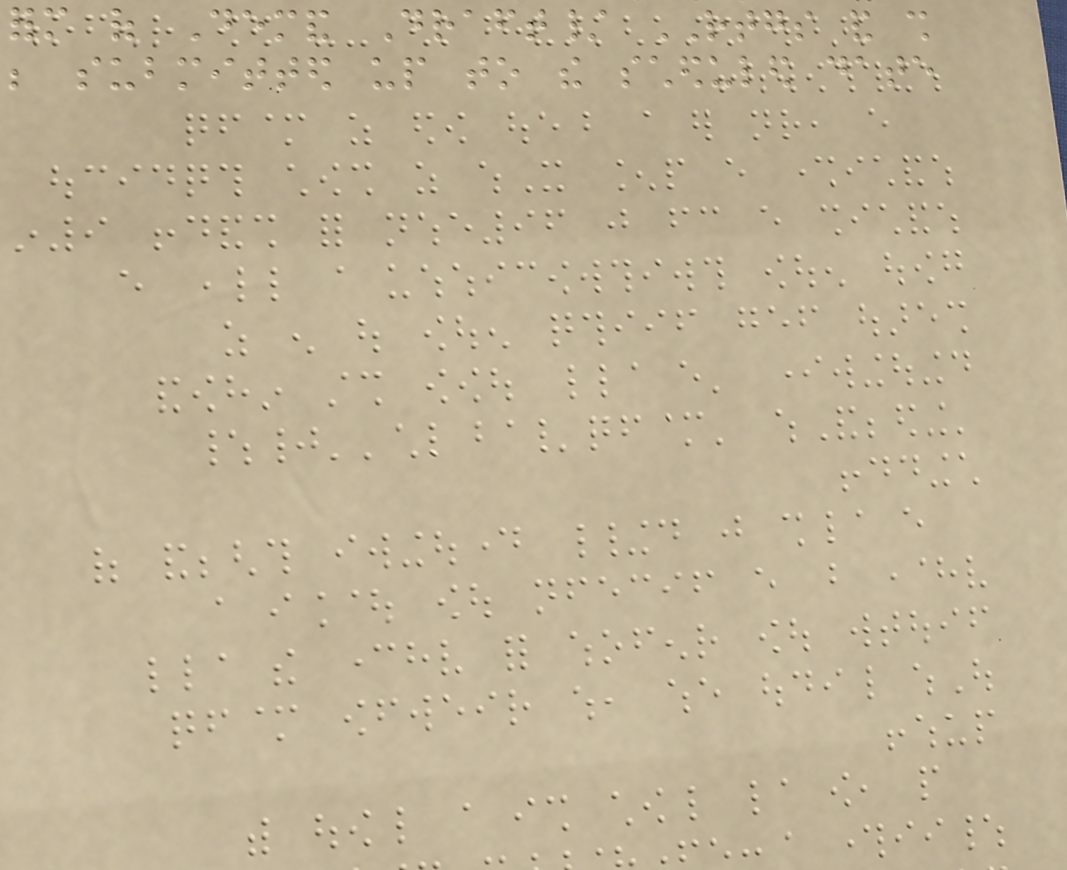form of Demand Draft/ RTGS and shall
be submitted up to the scheduled date
